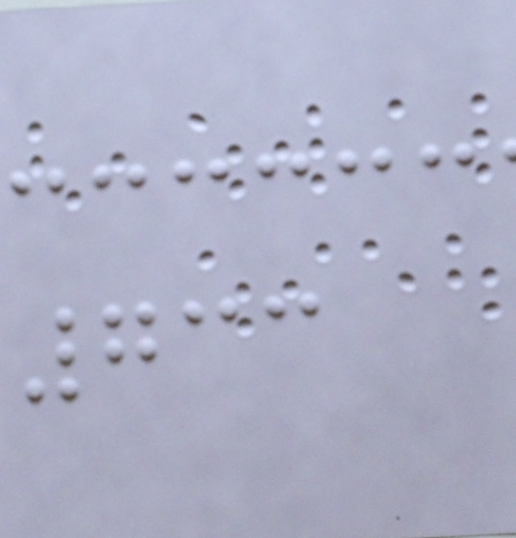733
